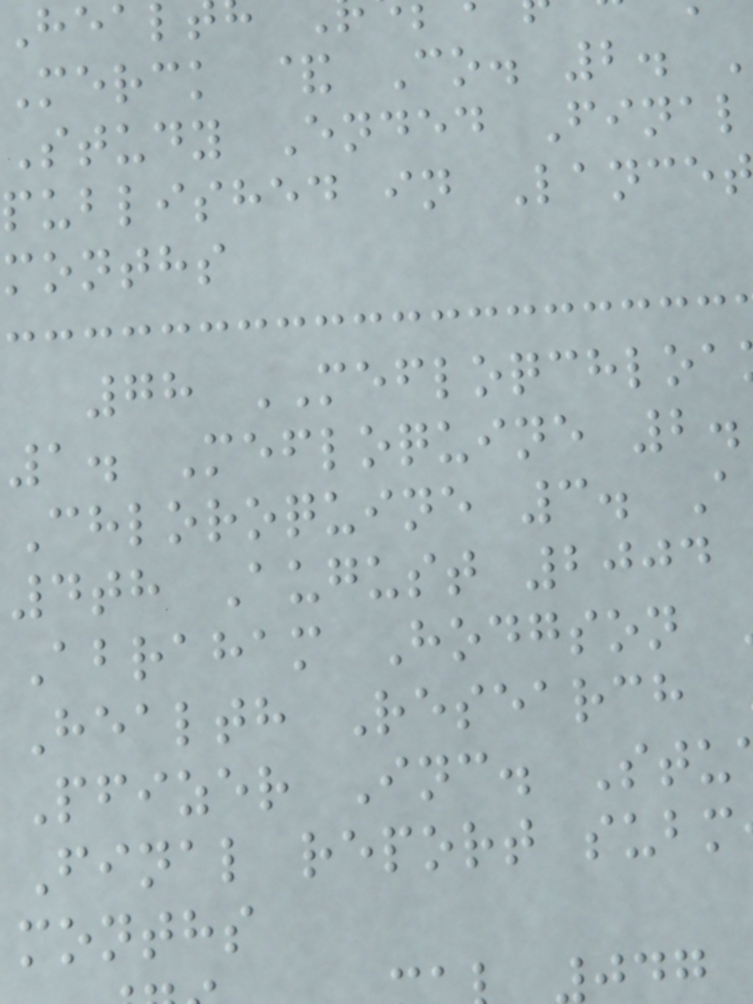merck & Co. 2.
Study Ended Final
published in Lance
months
78 MEFLOQCHLOA
1. Mefloquine 2.
Chloroquine 3. A
4th August 2004
Abraham Hodgson
Health Research
Pfizer Inc. Stu
Final report subm
months
